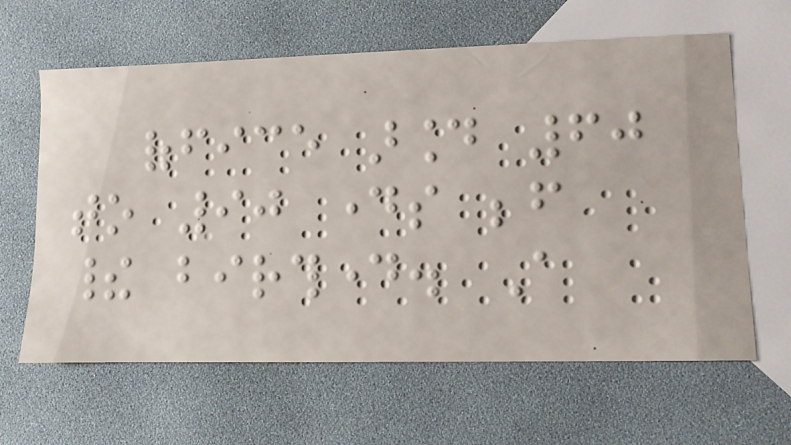office around 60
to 90 days before
their birthday. A
